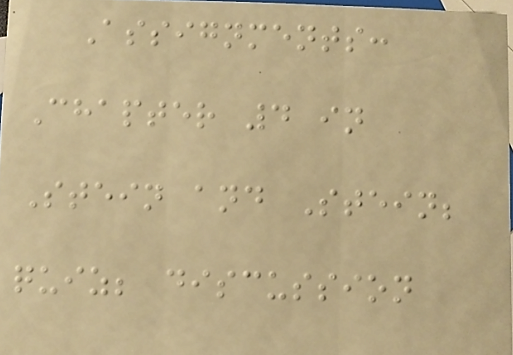Assignments:
Chapter 4 in
Stein and Stein;
quiz; discussion
